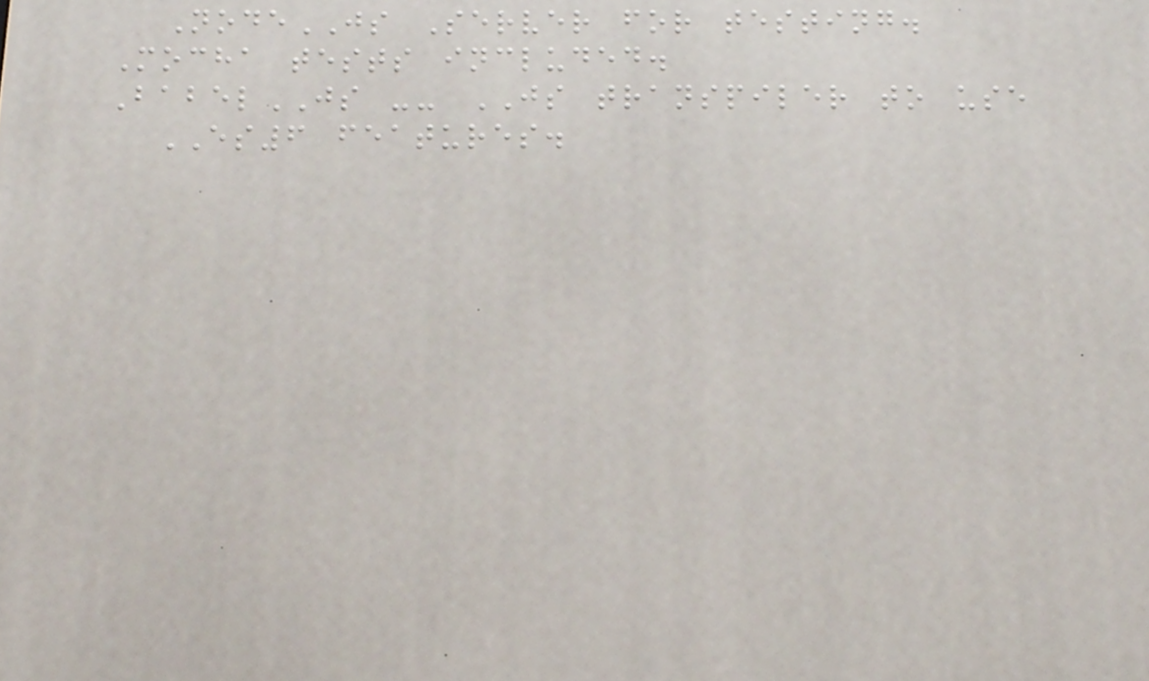NodeJS Server for testing.
Mocha tests included.
BabelJS -- JS transpiler to use
ES6 features.
